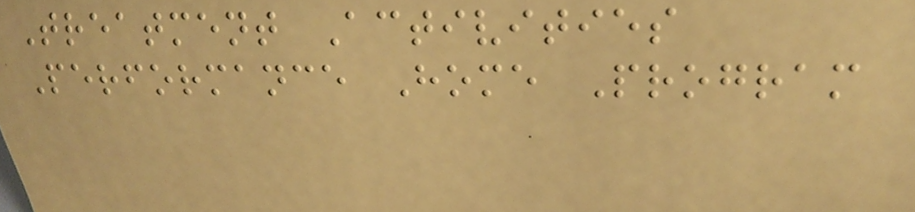Treatment Activities
Performance Home Program
